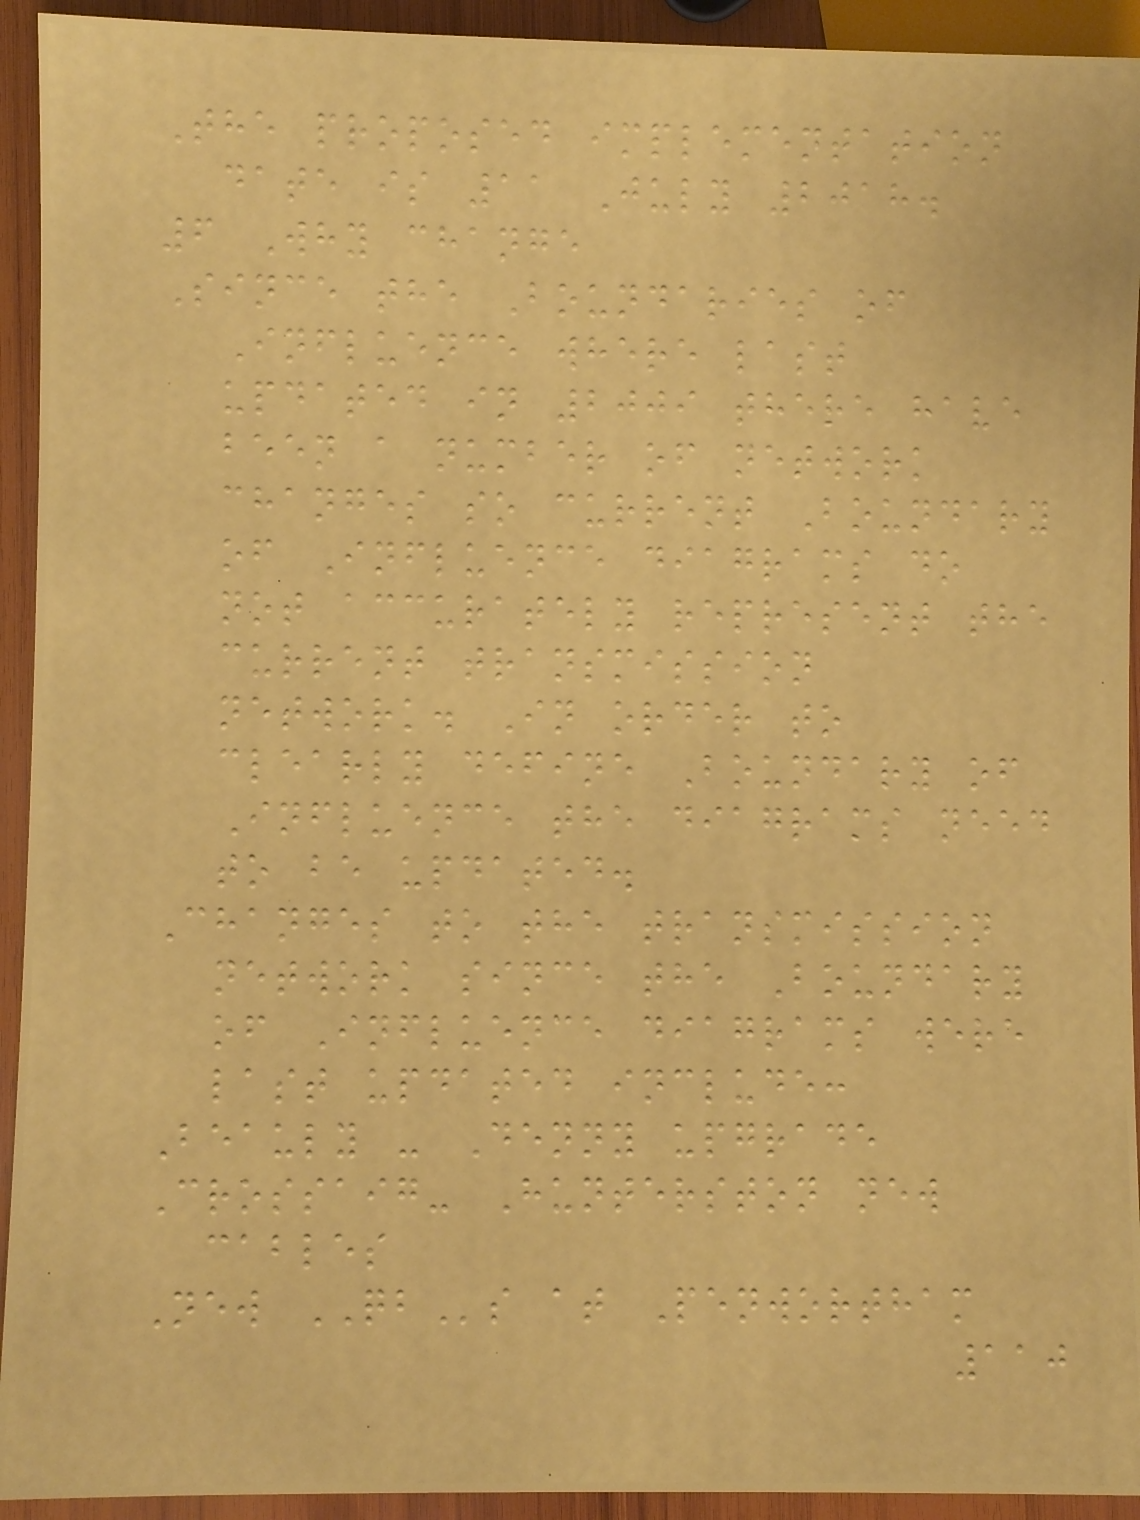The proposed implementation
date is 11 July 2018.
6 Why change
Since the Boundaries of
Influence where last
updated in 2009 there have
been a number of network
changes so current Boundary
of Influence diagrams do
not accurately represent the
current transmission
network. In order to
clearly define Boundary of
Influence the diagrams need
to be updated.
Changes to the transmission
network since the Boundary
of Influence diagrams were
last updated include:
Beauly - Denny upgrade
Crossaig- Hunterston new
cables
New QBs at Penwortham
110
